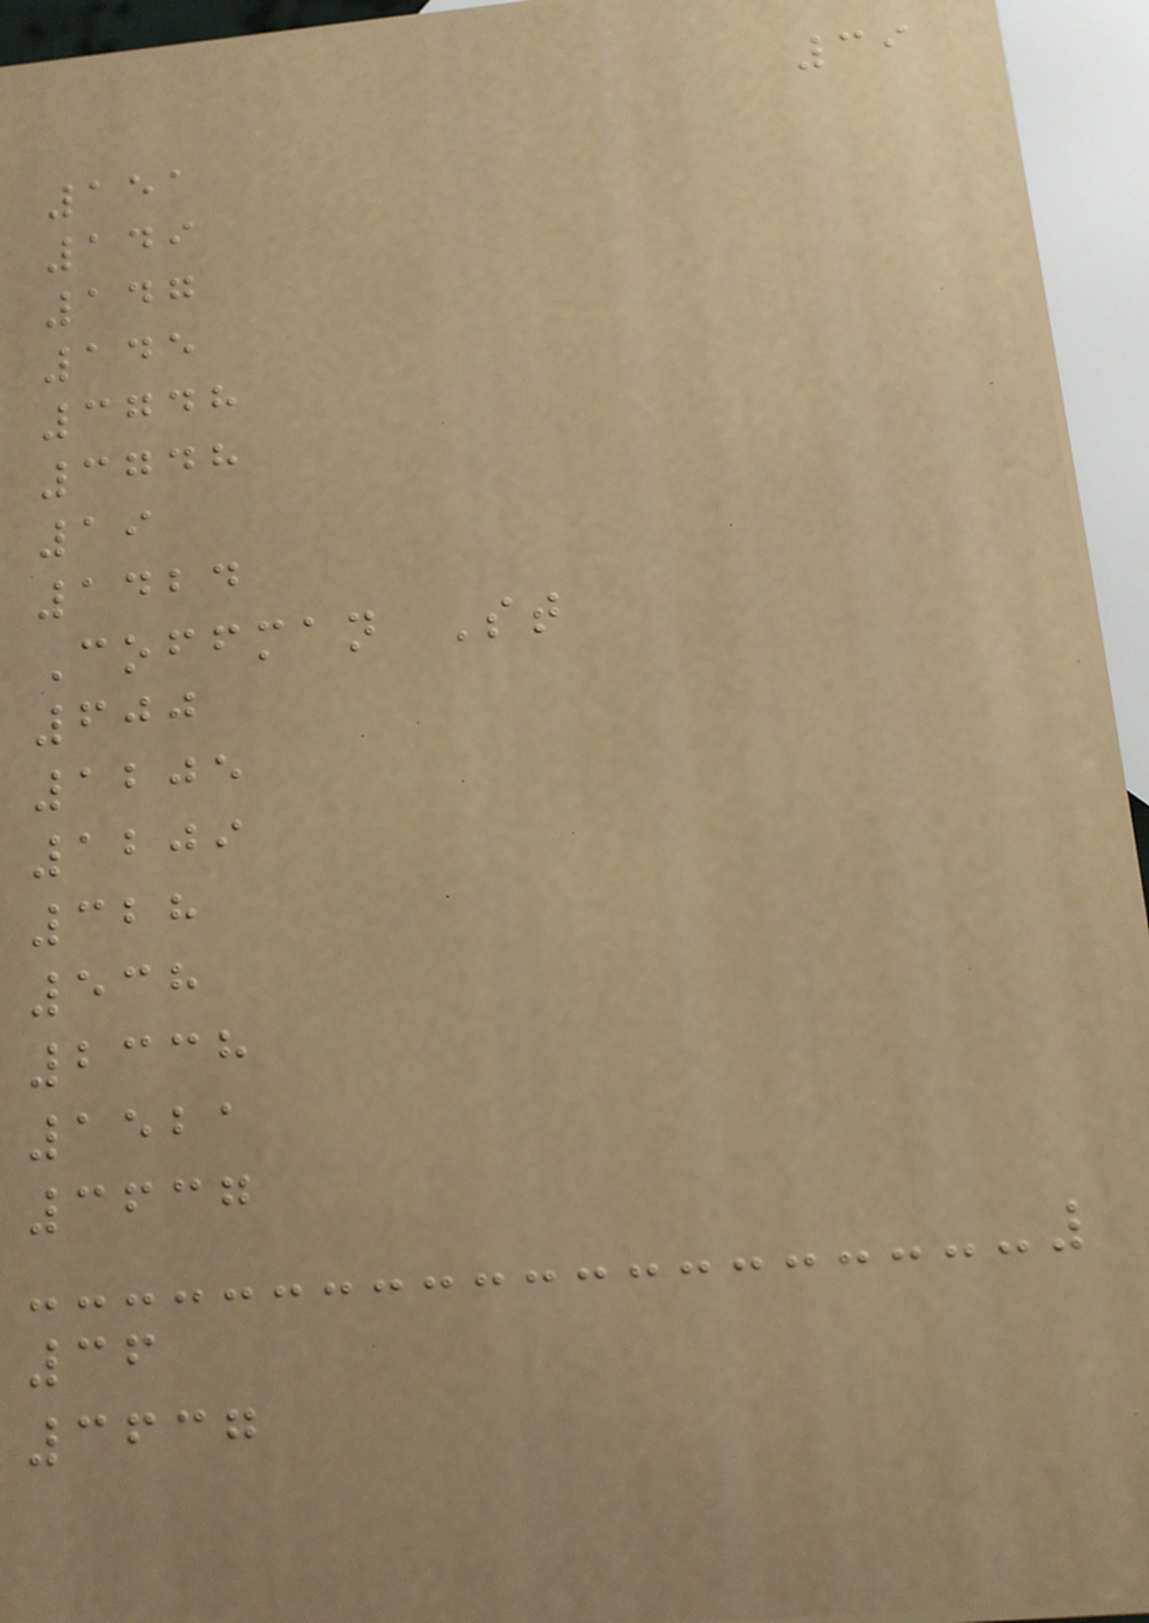39
151
149
147
145
3748
3748
19
1424
Coffman St
600
1205
1209
328
538
2338
1521
3637
36
3637
